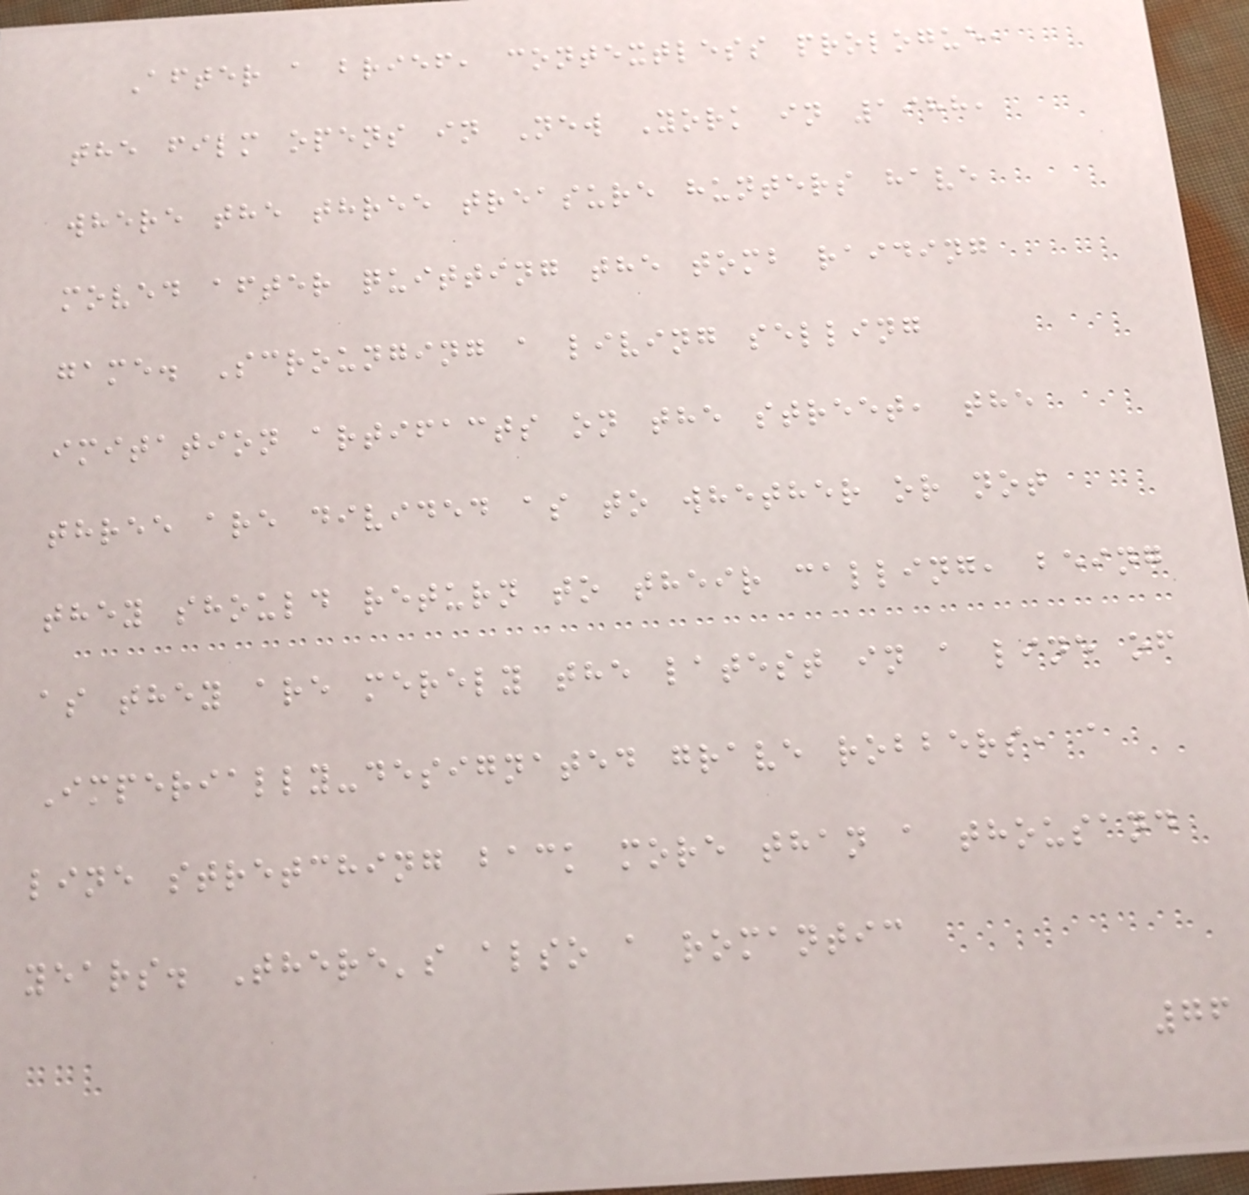After a brief, contextless prologue,
the film opens in New York in 1988,
where the three treasure hunters have
moved after quitting the tomb raiding
game. Scrounging a living selling
imitation artifacts on the street, the
three are divided as to whether or not
they should return to their calling, being
as they are merely the latest in a line of
Imperially-designated grave robbers, a
line stretching back more than a thousand
years. There's also a romantic
76
